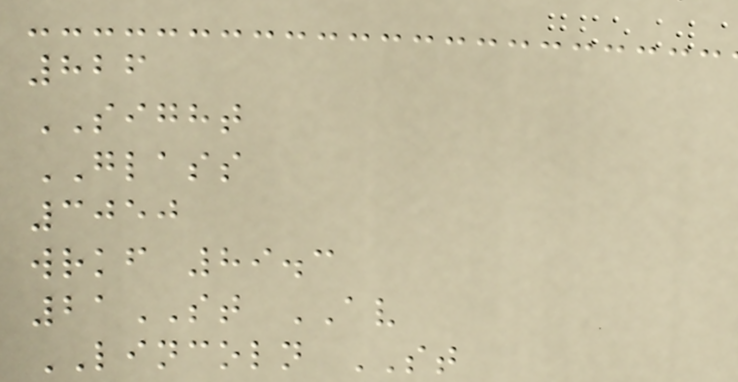826
SIGHT
GLASS
3050
wrkf 89.3
21ST AV
LINCOLN ST
